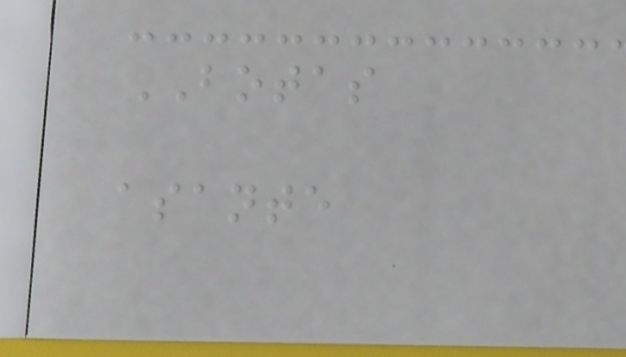BOTAS
asante
